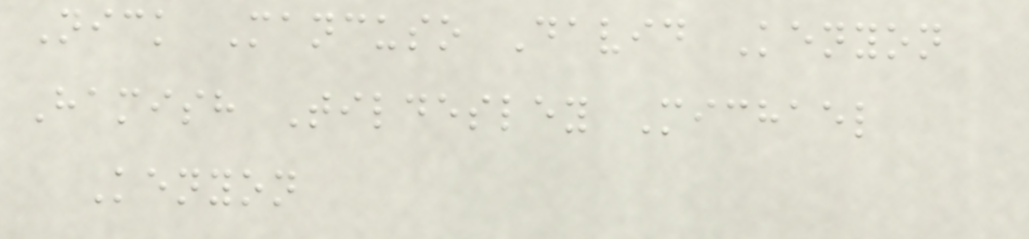Nick Mancuso David Kenyon
Hamish Tildesley Michael
Kenyon
